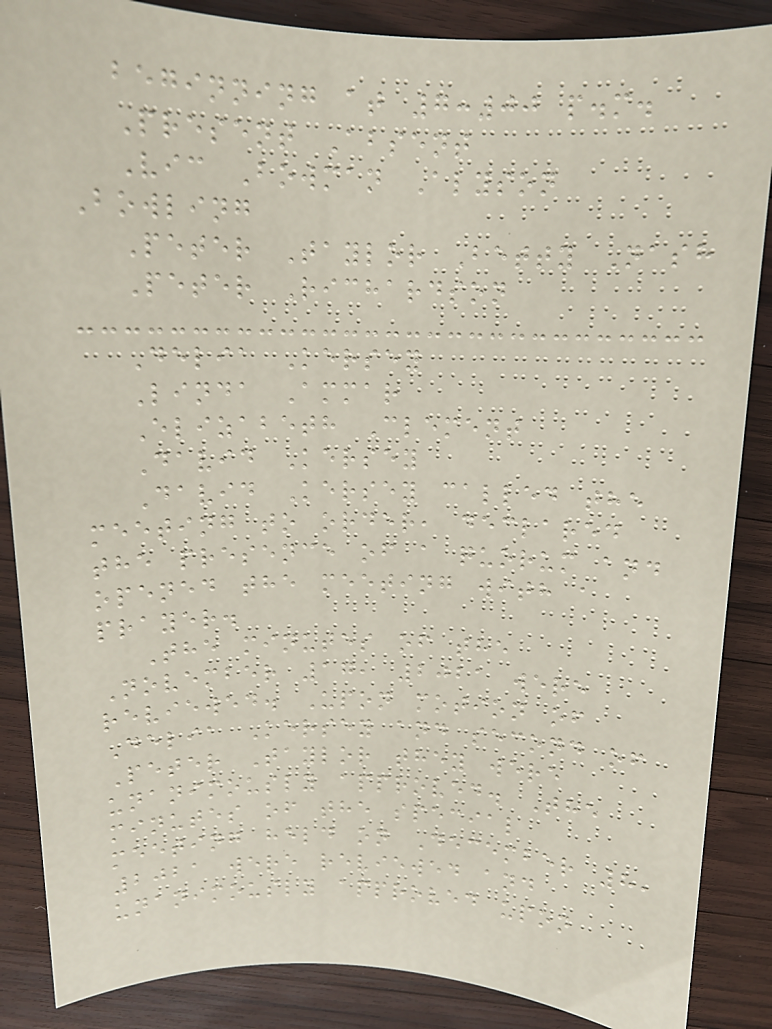beginning at 7:00 p.m.
Present Absent
Vic Bowman Alyson
Bowling
Peter Taylor Betty Nash
Peter Richardson
Delia Kersey
Linda Ammar
Elizabeth Clement
David Kersey
David Kersey called the
meeting to order, declared
the presence of a quorum and
opened the meeting with a
prayer.
The minutes of the
November 17, 2021 were
reviewed. Upon motion of
Delia Kersey and second of
Peter Taylor they were
unanimously approved. The
minutes of the special
meeting held on December 8,
2021 were reviewed and
unanimously approved upon
